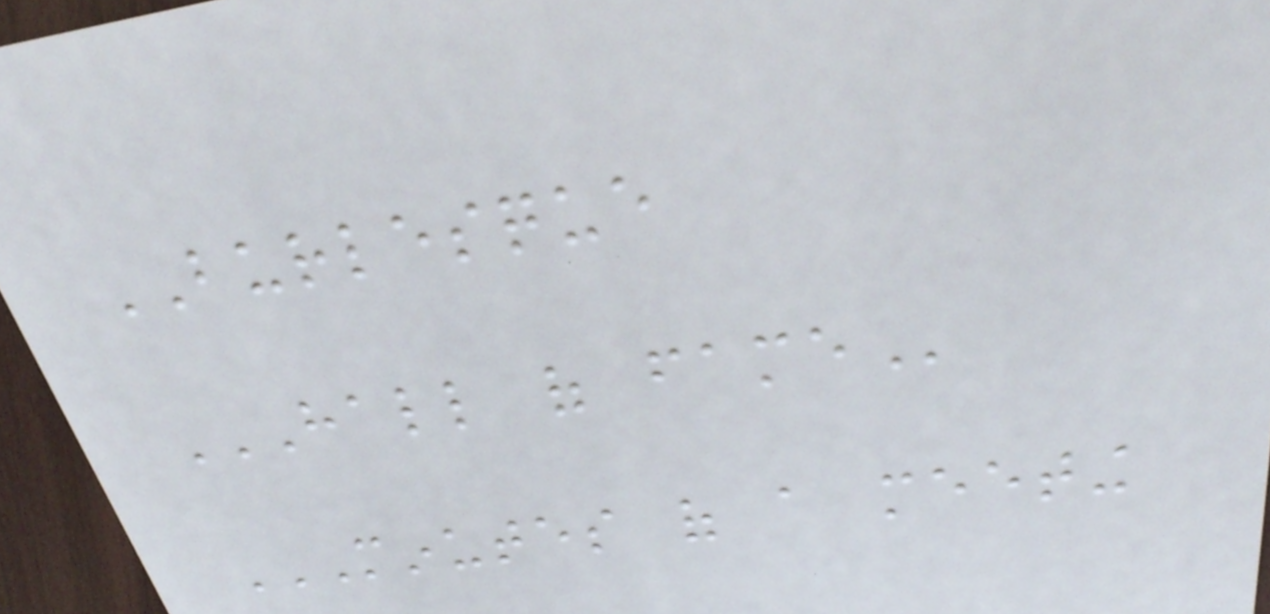BURLESQUE
HALL OF FAME
MINUTES OF A MEETING
